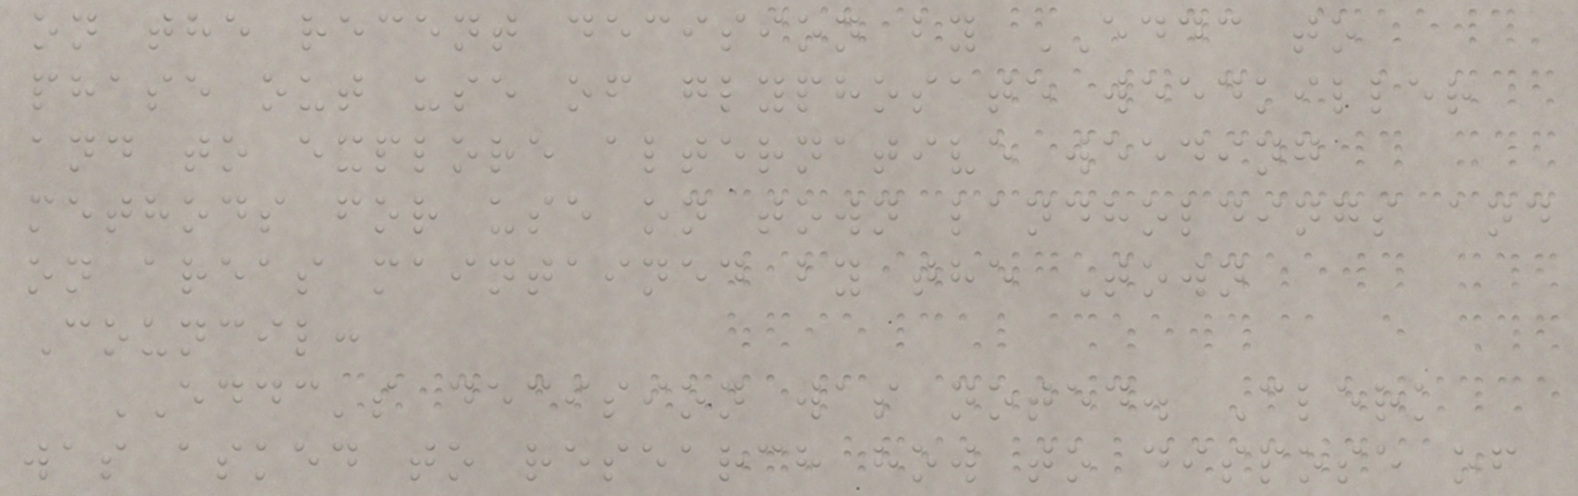on the recent decision by EDDC to
phase out use of glyphosate weedkiller
and to explore alternative weeding
methods for use on town landholdings and
on areas maintained by the Town
Council:
EDDC's decision was noted. Clerk
was asked to research how to dispose of
